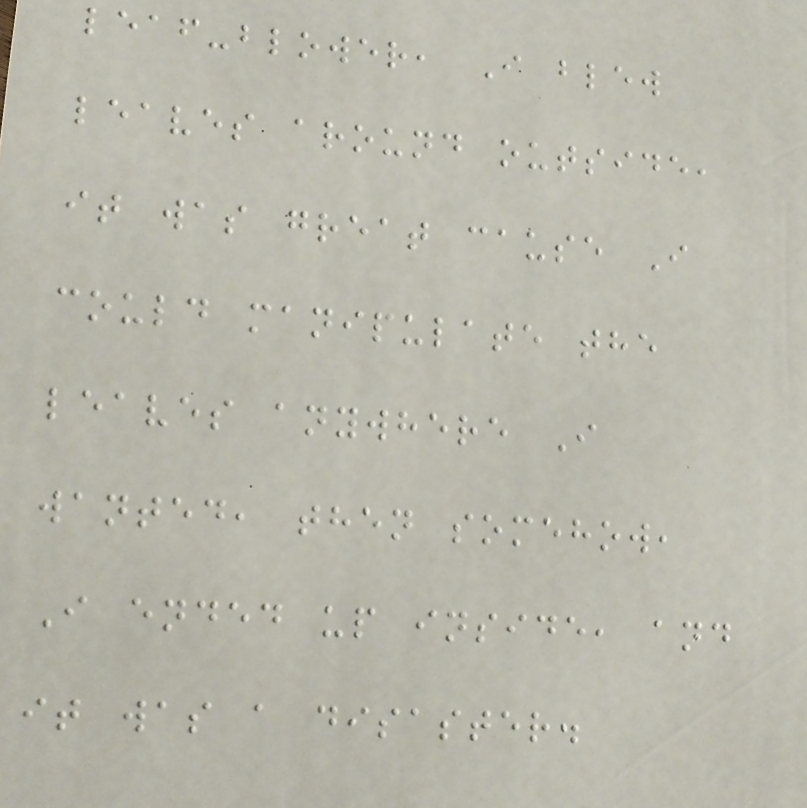leaf-blower, I blew
leaves around outside,
it was great cause I
could manipulate the
leaves anywhere I
wanted, then somehow,
I ended up inside, and
it was a disaster.
